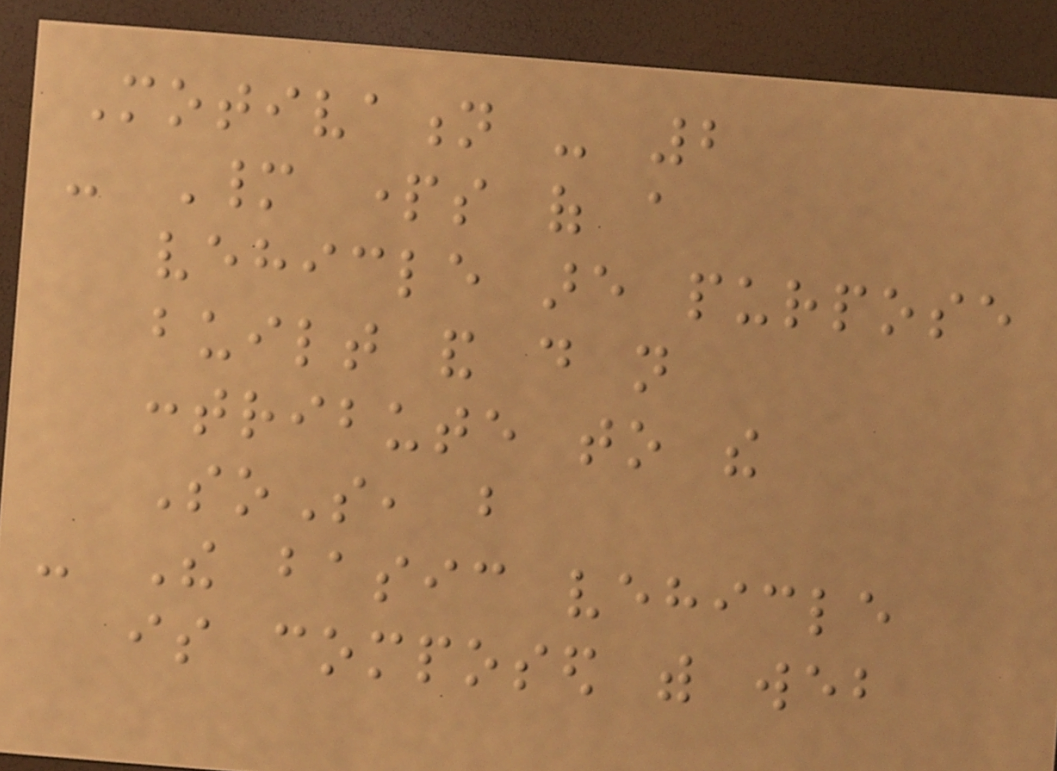Motivation - 2
- Many parts of a
vehicle are purpose
built and do not
contribute to the
SoS, but
- The basic vehicle
is composed with web
